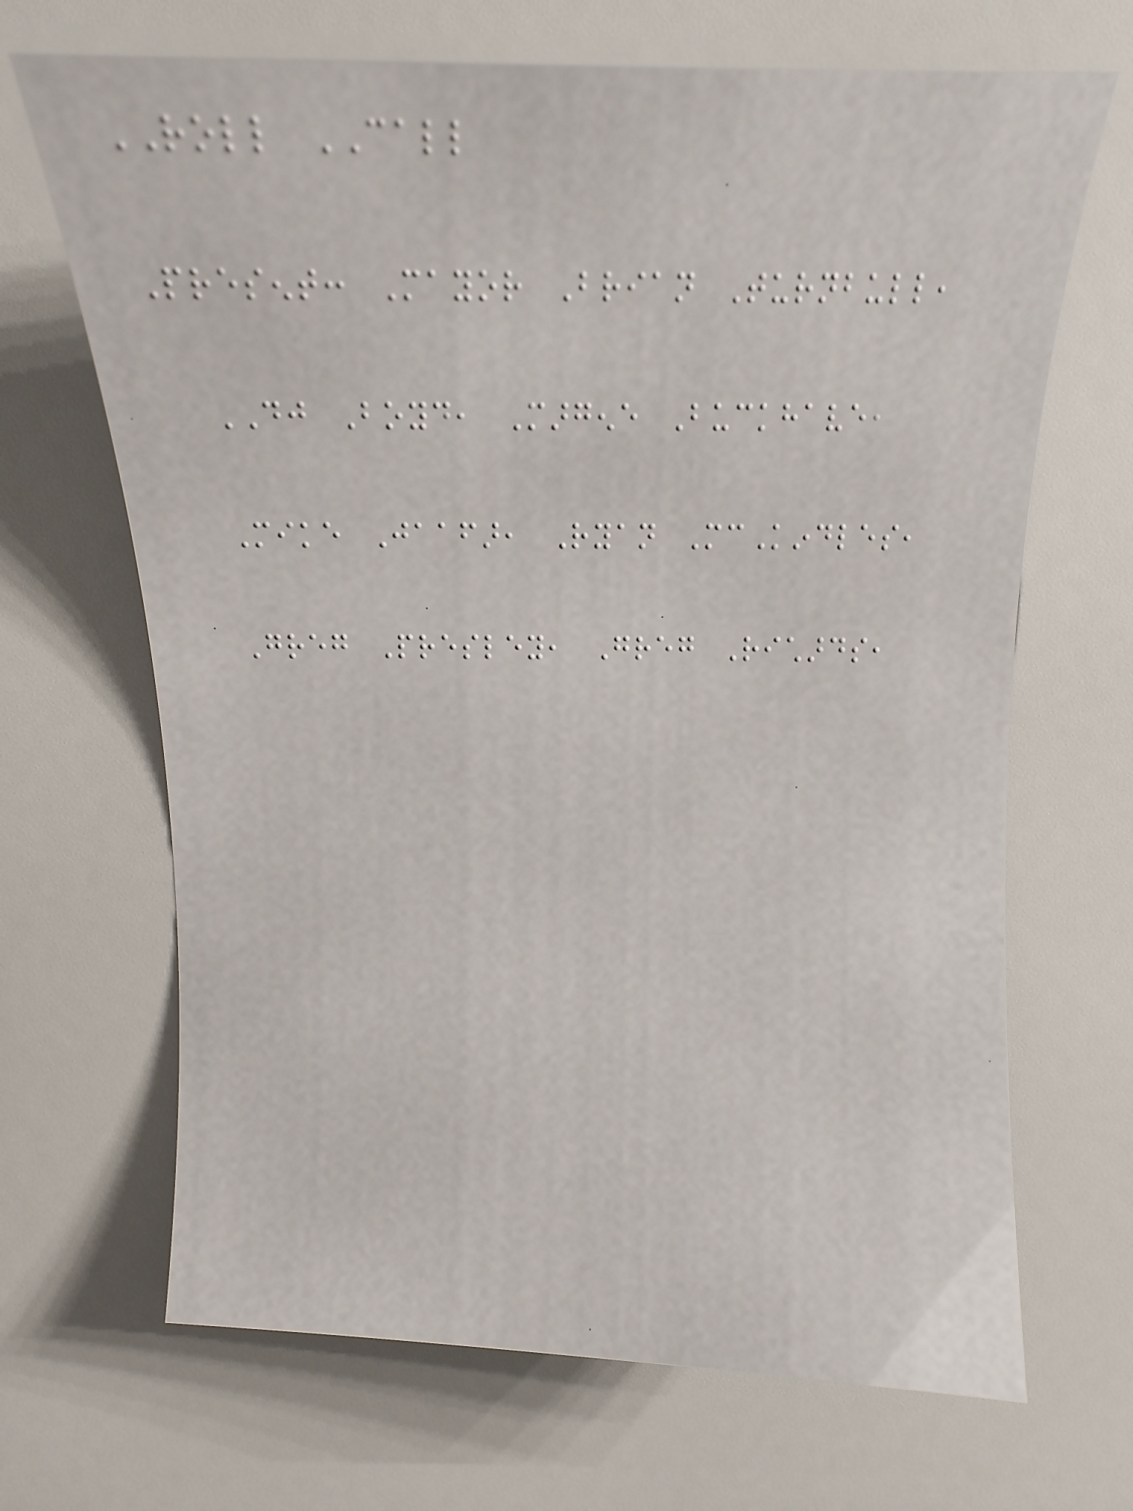ROLL CALL
Present: Mayor Brian Turnbull,
DJ Boyd, Margene Buckhave,
Mike Jaafar, Ryan McKindles,
Greg Presley, Greg Richards,
